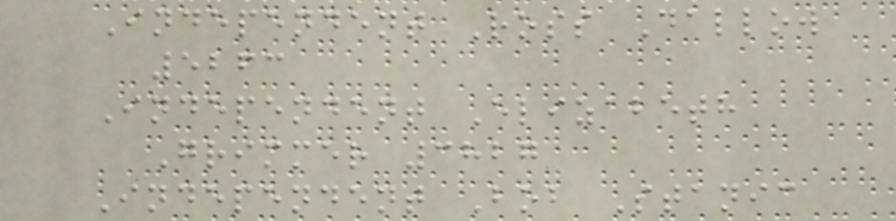Independent Ross Dallow
5263
Independent Elizabeth
Grimmer 3827
Independent Bob Stanic
